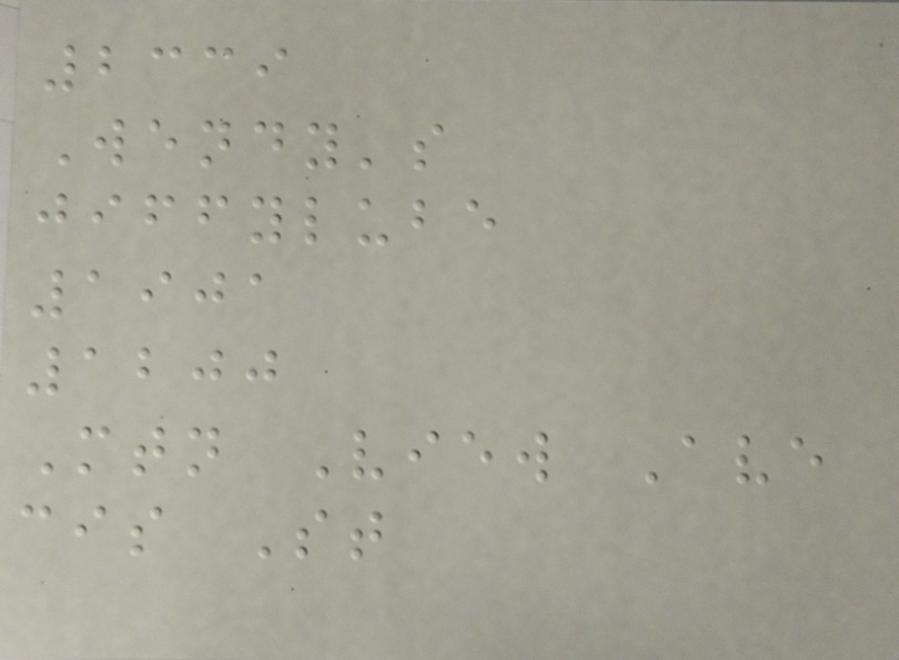2339
Wendy's
jiffylube
1901
1200
Mtn View Ave
cis St
